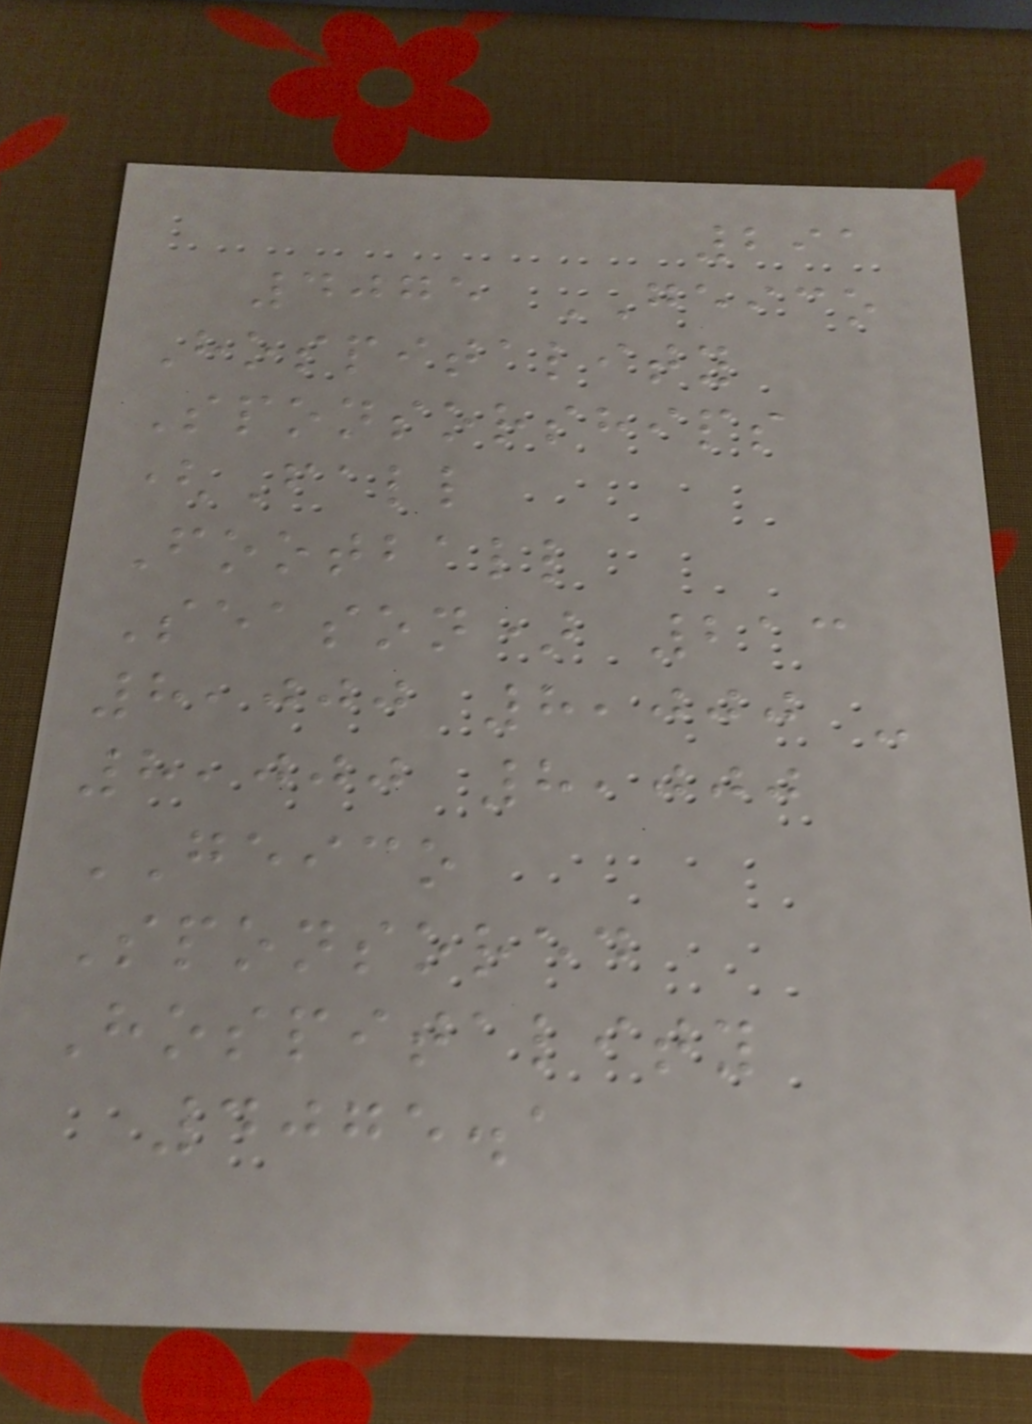291
4075 GEICO
Hospitality
Sponsorships
(Fall
Football
Season) 213
8,000 8,000 -
8,000 8,000
GEICO
Sponsored
Hospitality
4075.1
